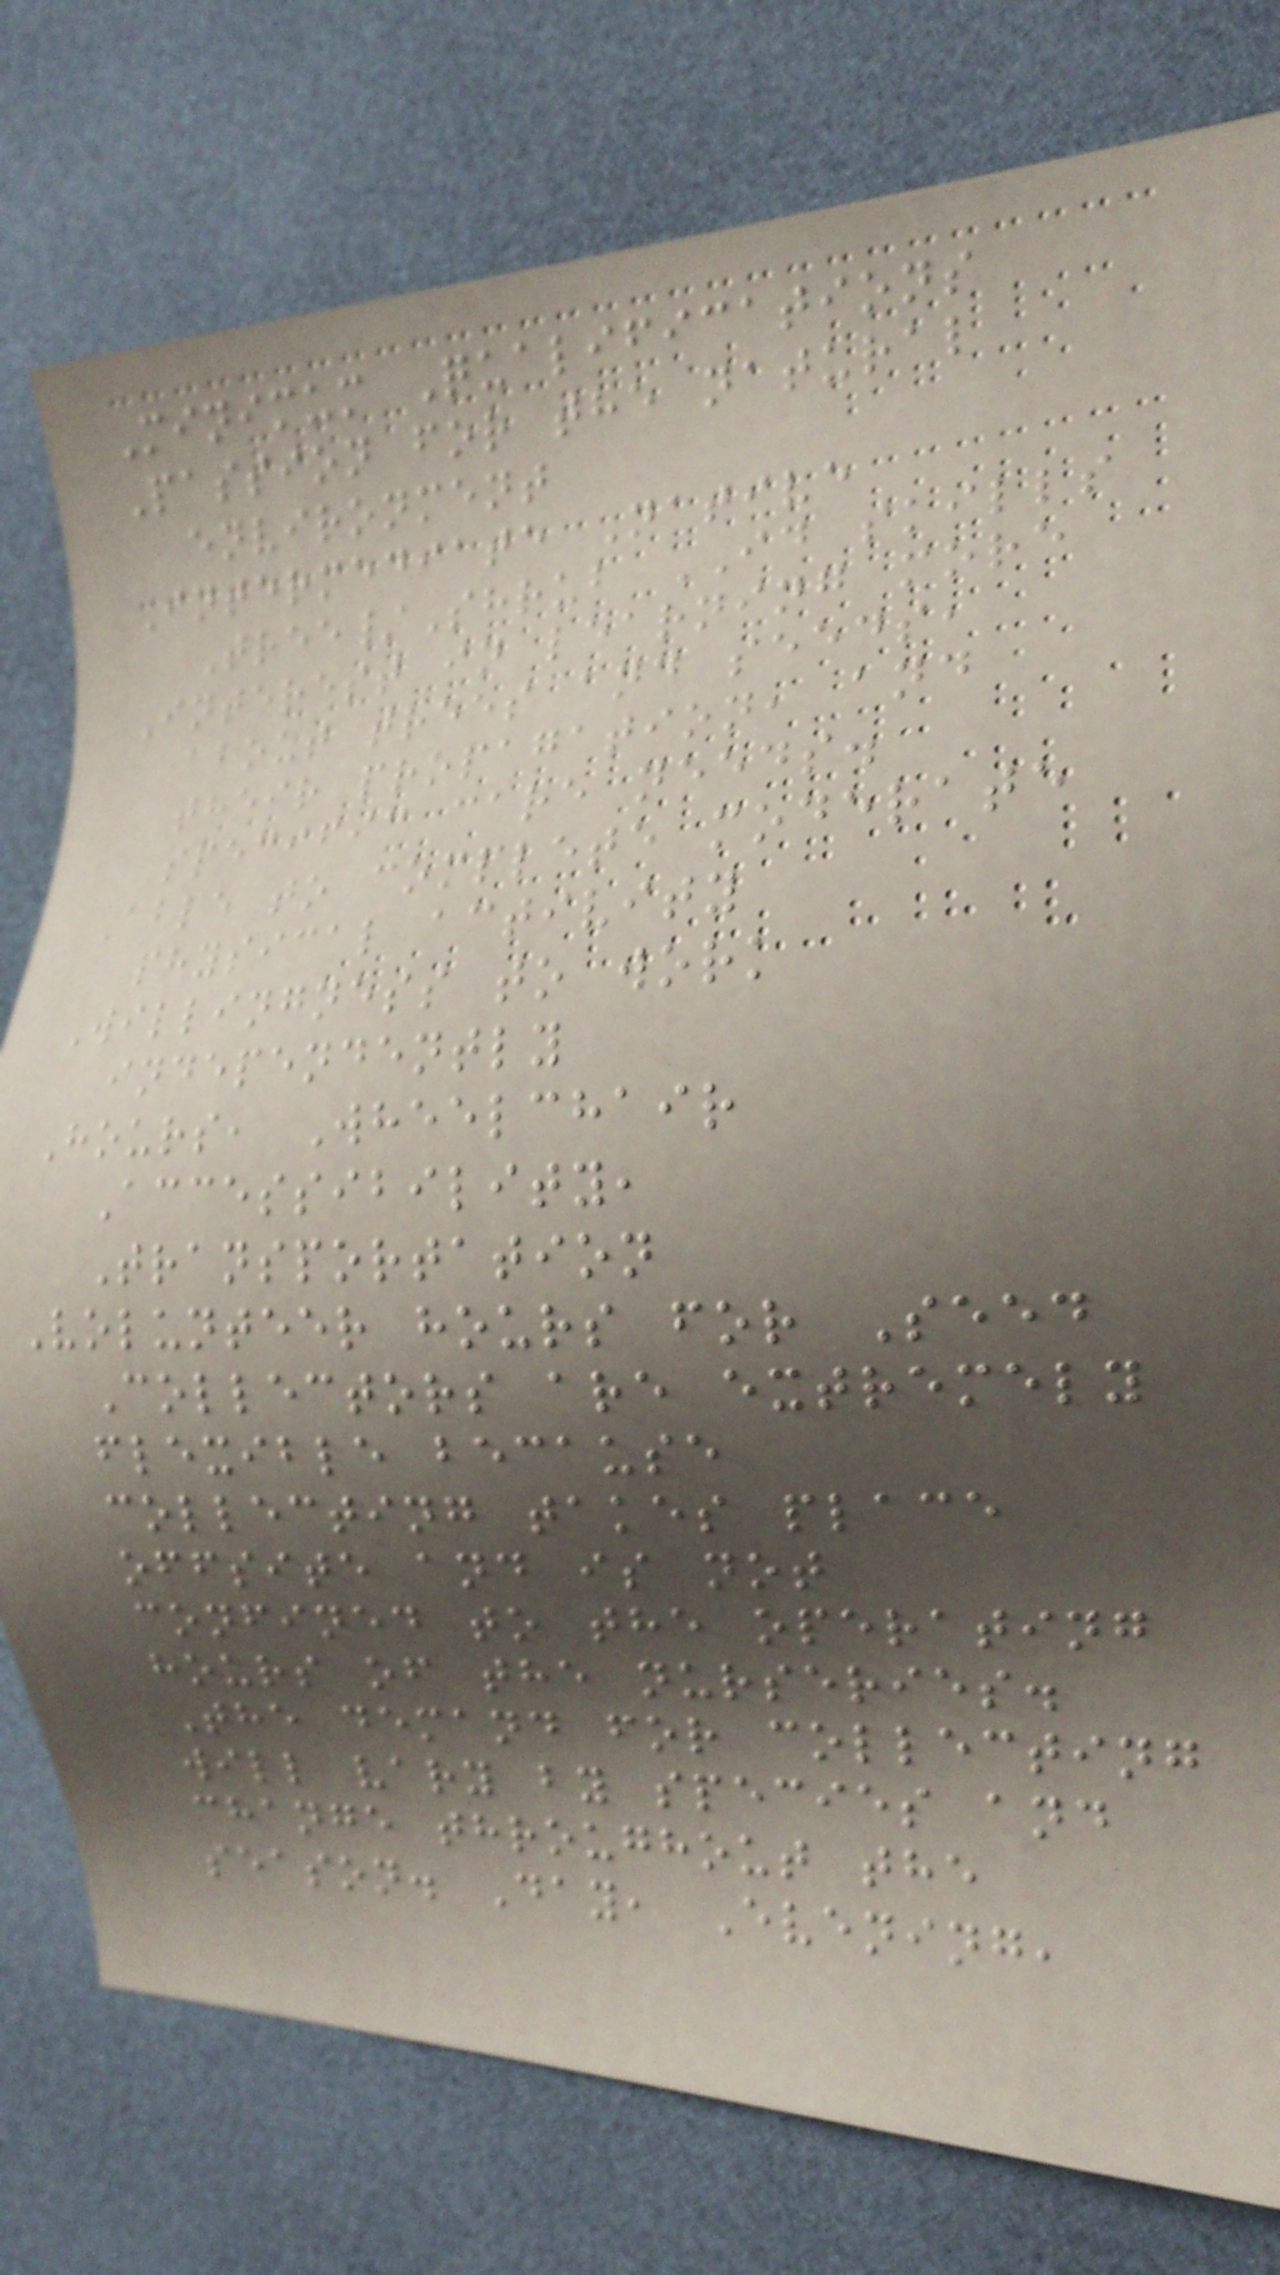Minimum Qualifications
Passion for the natural
environment
Intermediate Native
Tree/Shrub ID skills
Interest in learning more
about trees and seeds,
their propagation, and
specific care needs.
Able to complete moderate
physical activity
Willingness to work
independently
Hours, Wheelchair
Accessibility,
Transportation
Volunteer hours for Seed
Collectors are extremely
flexible because
collecting takes place
offsite and is not
confined to the operating
hours of the nurseries.
The demand for collecting
will vary by species and
change throughout the
season. Day, Evening,
